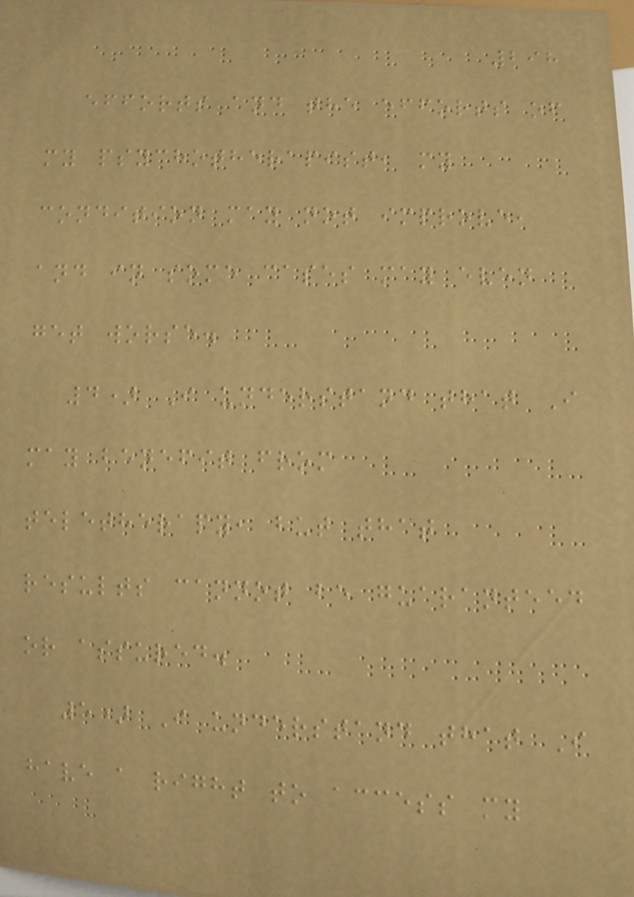298
efforts and the efforts of
my psychotherapist, my
condition may not improve,
and in some cases may even
get worse.
4) I understand that I
may benefit from
teletherapy, but that
results cannot be guaranteed
or assured.
5) I understand that I
have a right to access my
